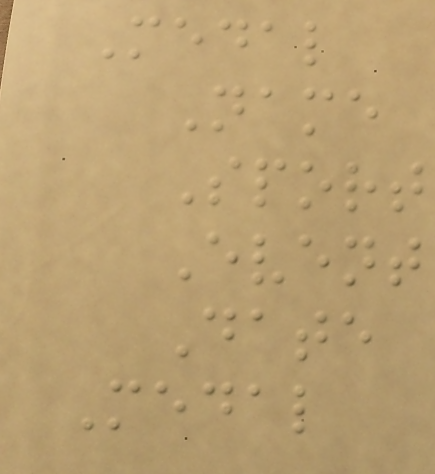Medal
Name
Sport
Event
Date
Medal
